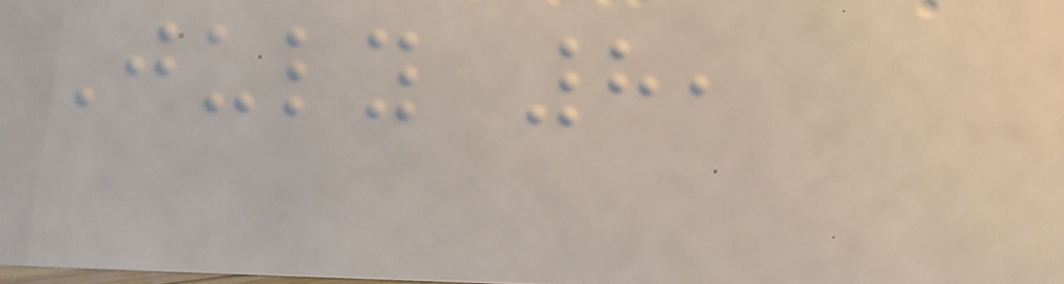July 8,
